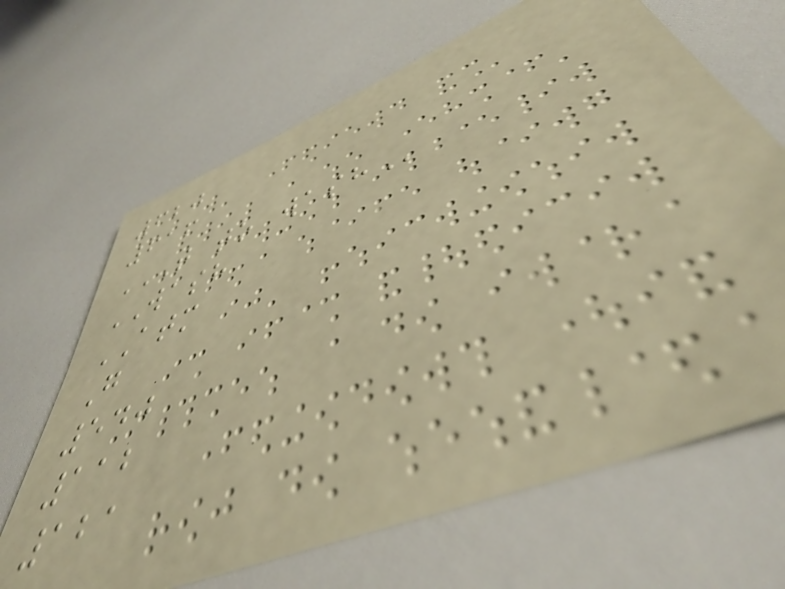620
616
T TO WASH
WASH
ATM
G
540
112
121
